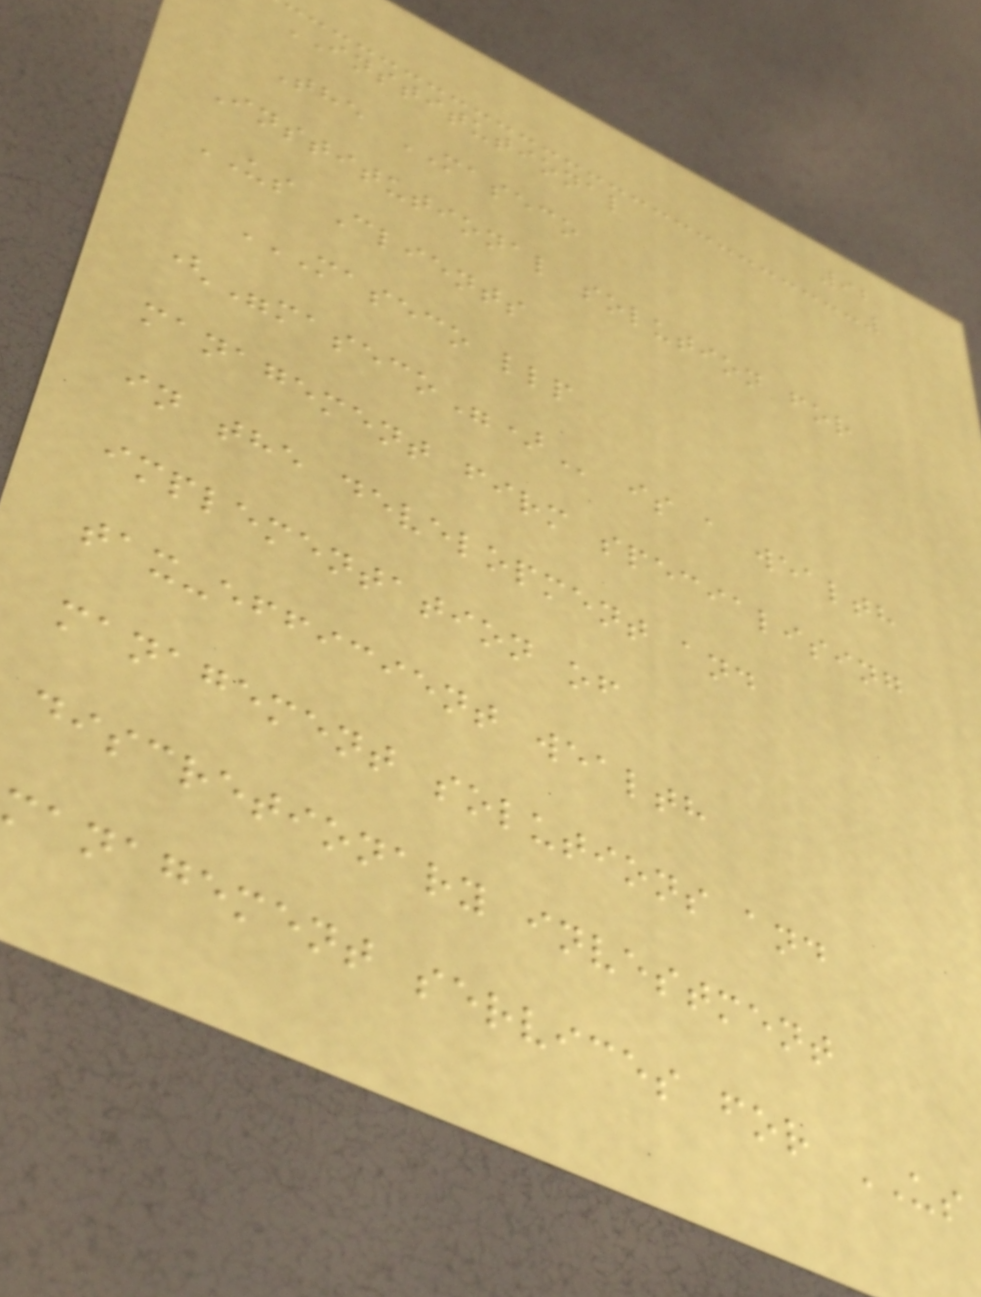92
INSTITUTIONAL
The MASECO
Institutional solution for
US Clients
MASECO LLP
("MASECO") is a wealth
management firm specialising
in the development and
implementation of
tax-efficient wealth
management solutions and
discretionary investment
management services for US
